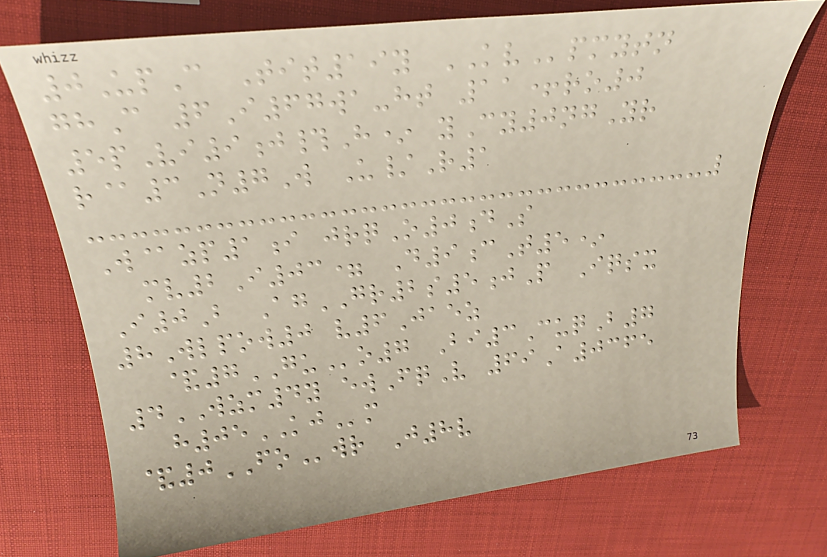0UpC Tit19y KVpmytn
ghC 6I67wa-ht 11+ro0
5pVi9j#H* yCy0ngYr
r@3N7W U/R1
W@zp1i jrqO0dS
mv2I03= D9cT5*
I0B AgGR2s5jP Iqsx
8Wlpow0 v6Jaez
&7GUo7 Bi3CuqB7
4WZM4y ewFqV 69A0365
h05KJm
&0FOwr J8v
